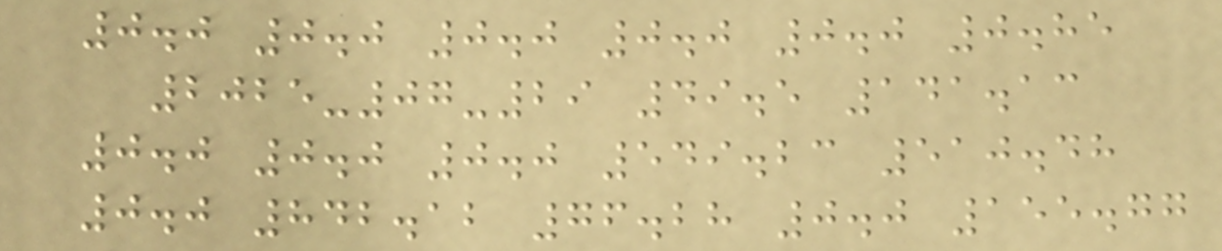0.0 0.0 0.0 0.0 0.0 0.85
2025-07-29 49.5 141.13
0.0 0.0 0.0 549.23 510.48
0.0 842.12 76.28 0.0 155.77
